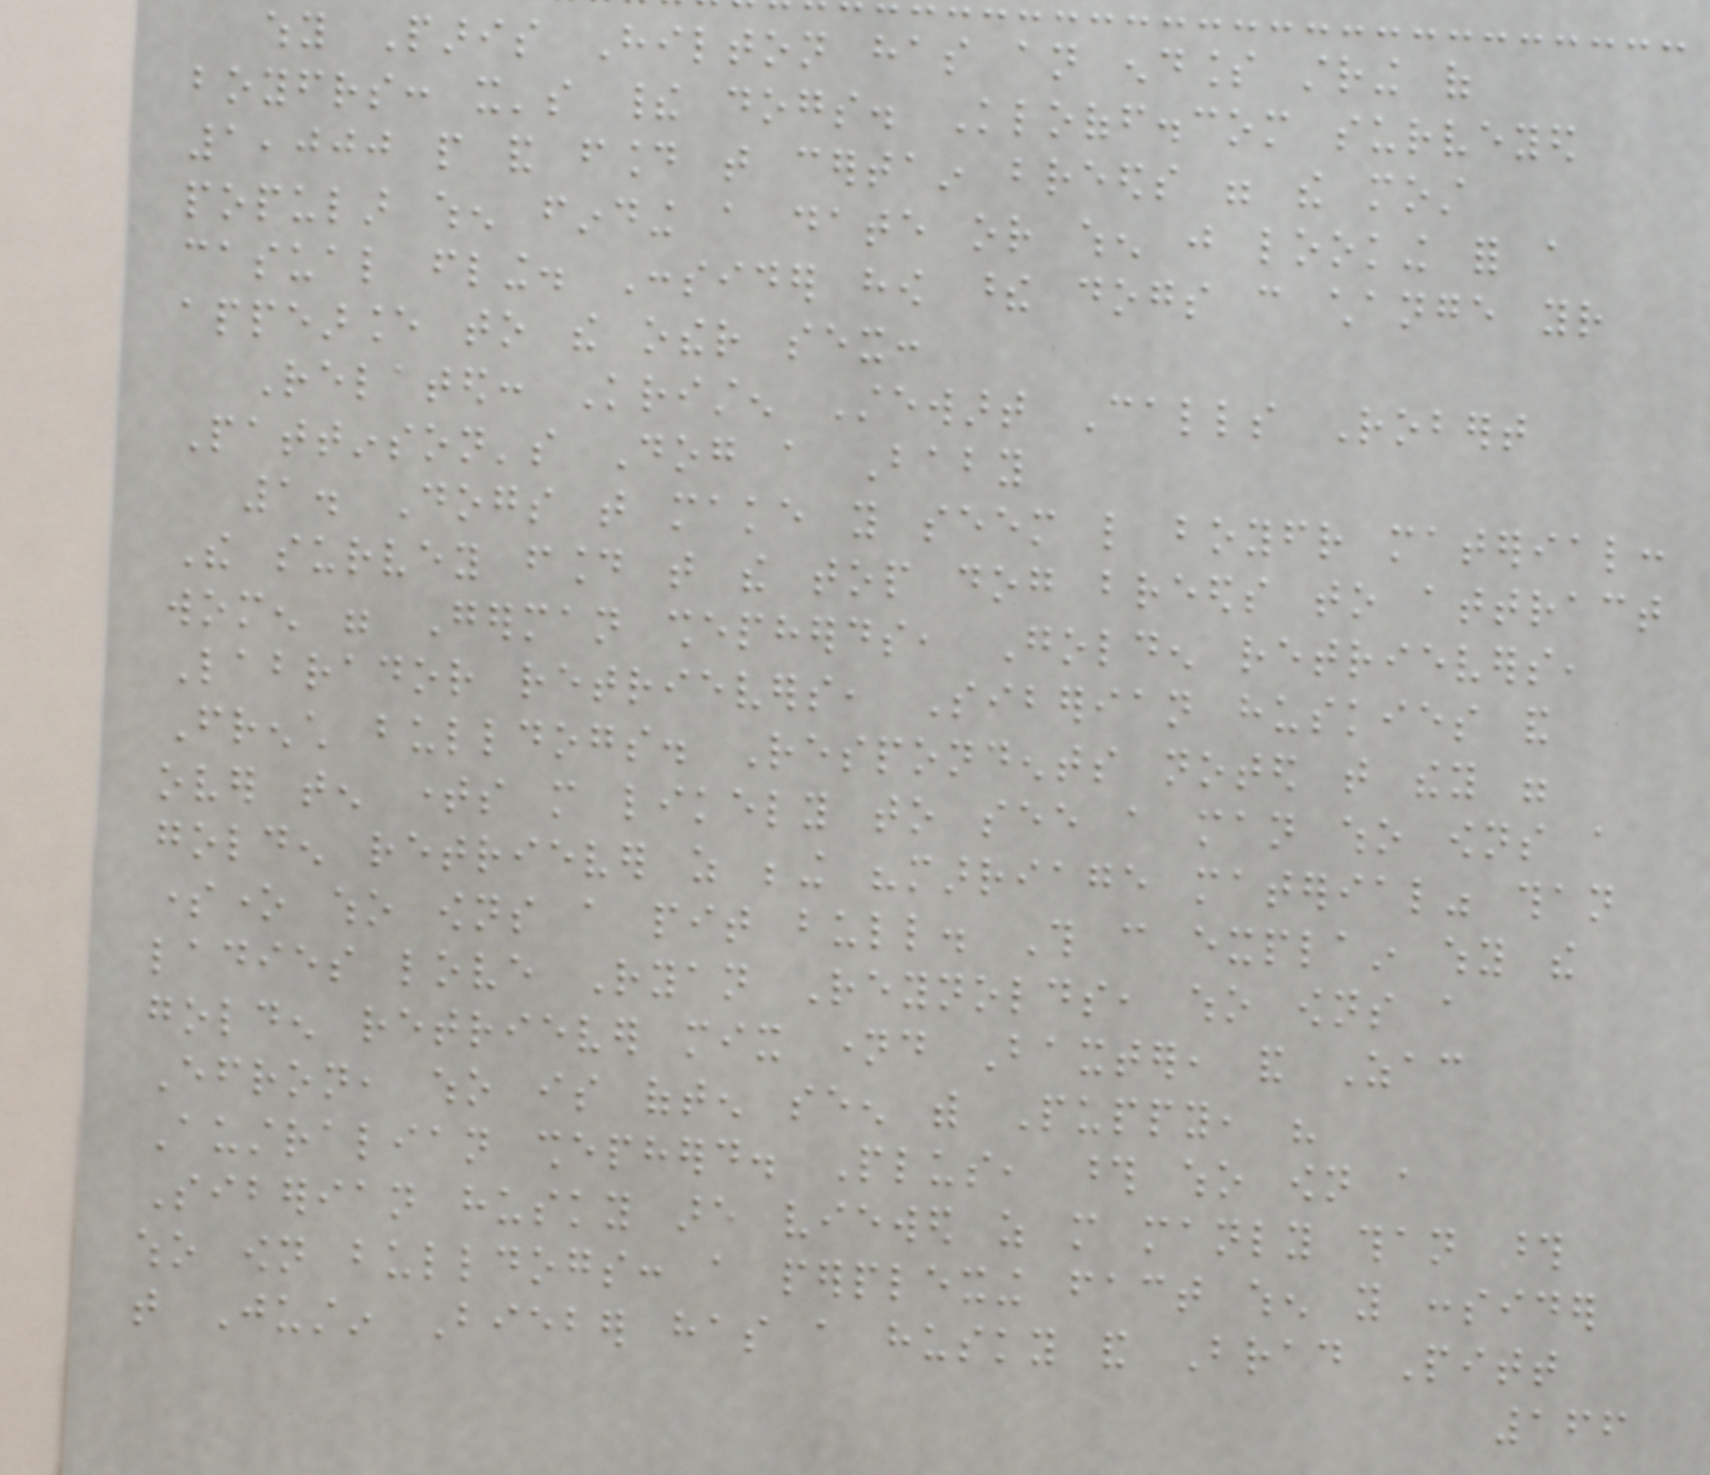why Paris Hilton has an endless string of
boyfriends: it's their dogs. Klooff.com surveyed
1,000 people and found that certain breeds were the most
popular when finding a date or when just looking for a
casual fling. Consider how these dogs can change your
appearance to the other sex:
Related: Kristen Stewart Calls Robert
Pattinson's Dog a Baby
1. Dogs that make you seem like boyfriend material:
The survey found that the top dog breeds to attract
women were German shepherds, Golden retrievers,
Labrador retrievers, Siberian huskies and
French bulldogs. Respondents noted that they were
over ten times more likely to see a man who owns a
golden retriever as being "marriage material" than
someone who owns a pit bull. This can explain why the
ladies love Ryan Reynolds, who owns a
golden retriever mix named Baxter, and Zac
Efron, who is often seen with Puppy, his
Australian shepherd. Plus, those who own a
Siberian husky are viewed as more manly than those
who own bulldogs: a perplexing fact when you consider
that Justin Bieber has a husky and Brad Pitt
166
